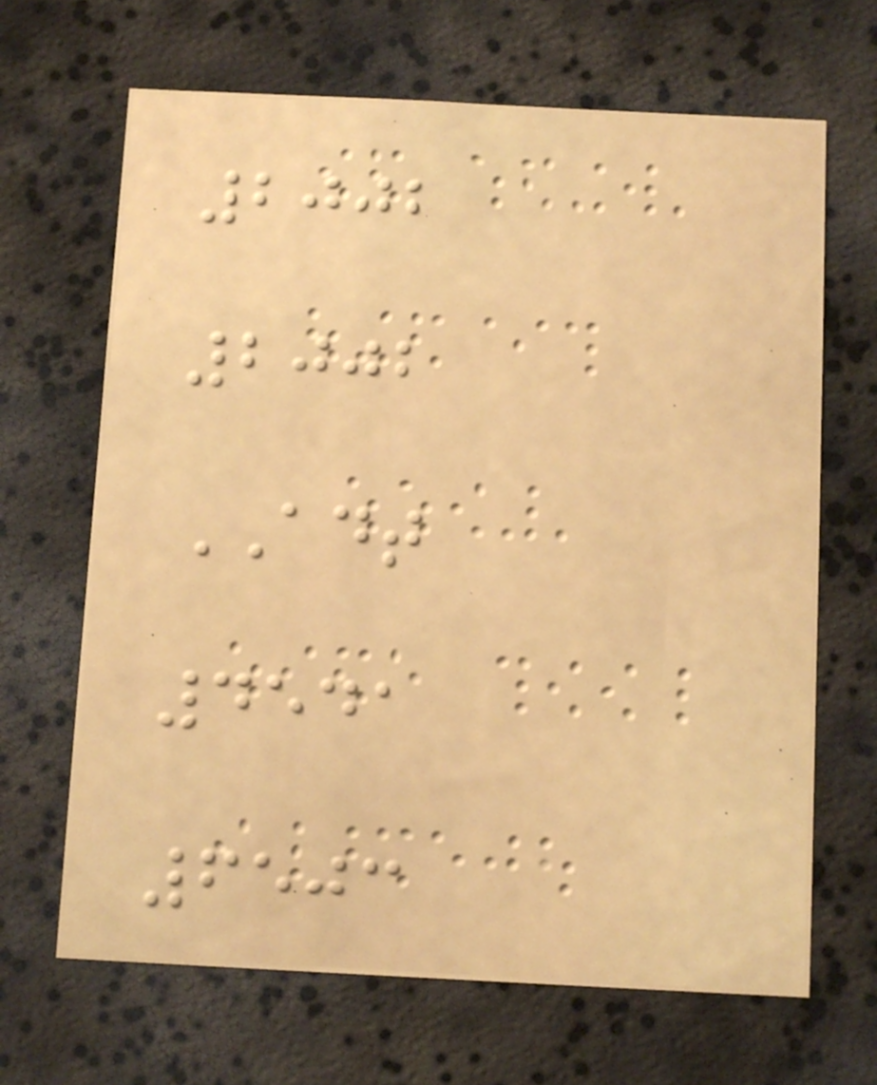2002
2002
ADT
4541
6503
